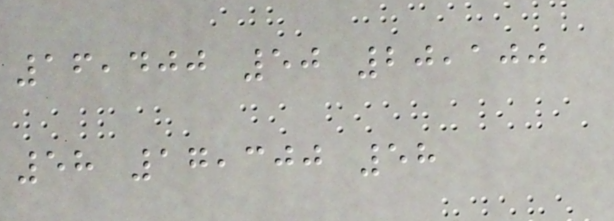16,400 50 20,100
58 17,300 58
